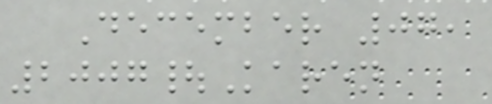December 07,
2007|Karen
